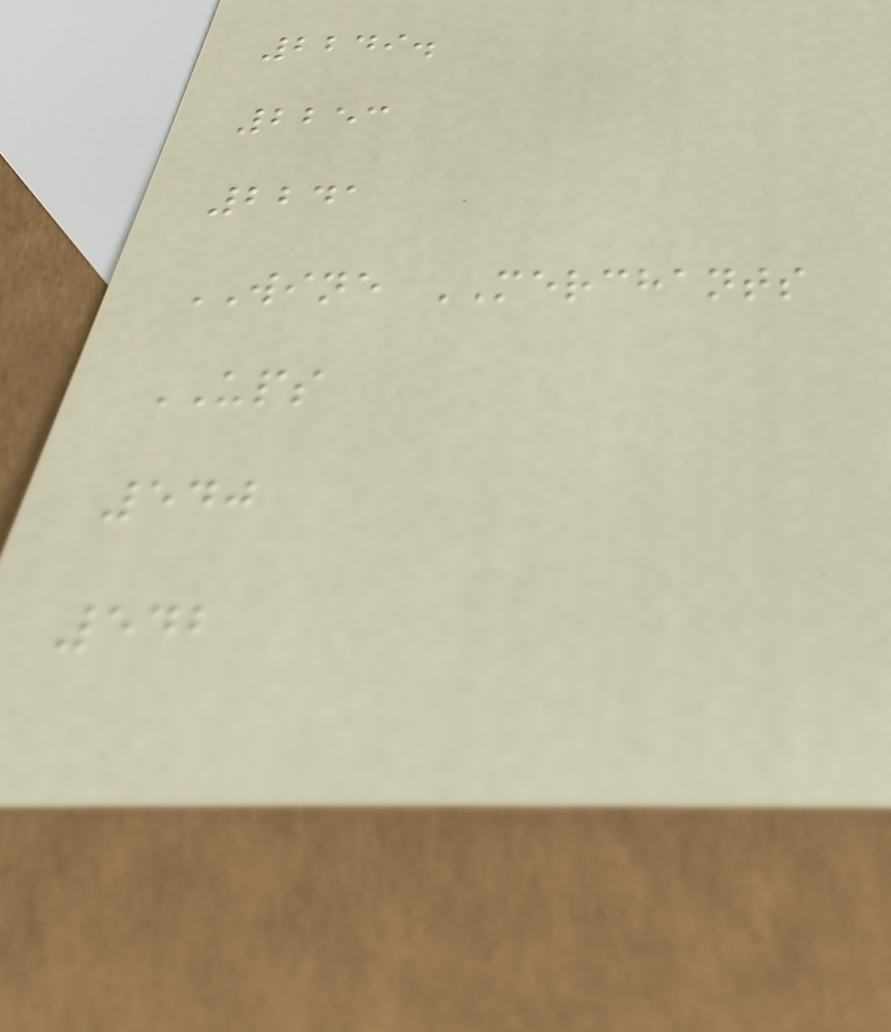2249.
2253
2241
WINE MERCHANTS
UPS
540
542
